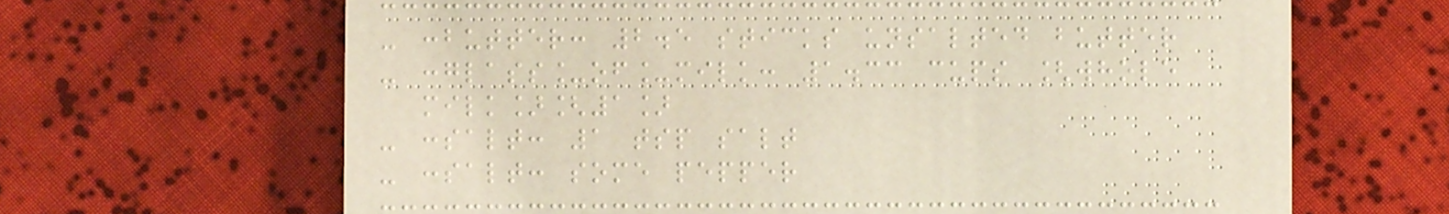- :butter: 2.5 sticks unsalted butter
- :glass_of_milk: 1.33 cups [whole
milk][1]
- :salt: 1 tsp salt
- :salt: some pepper
